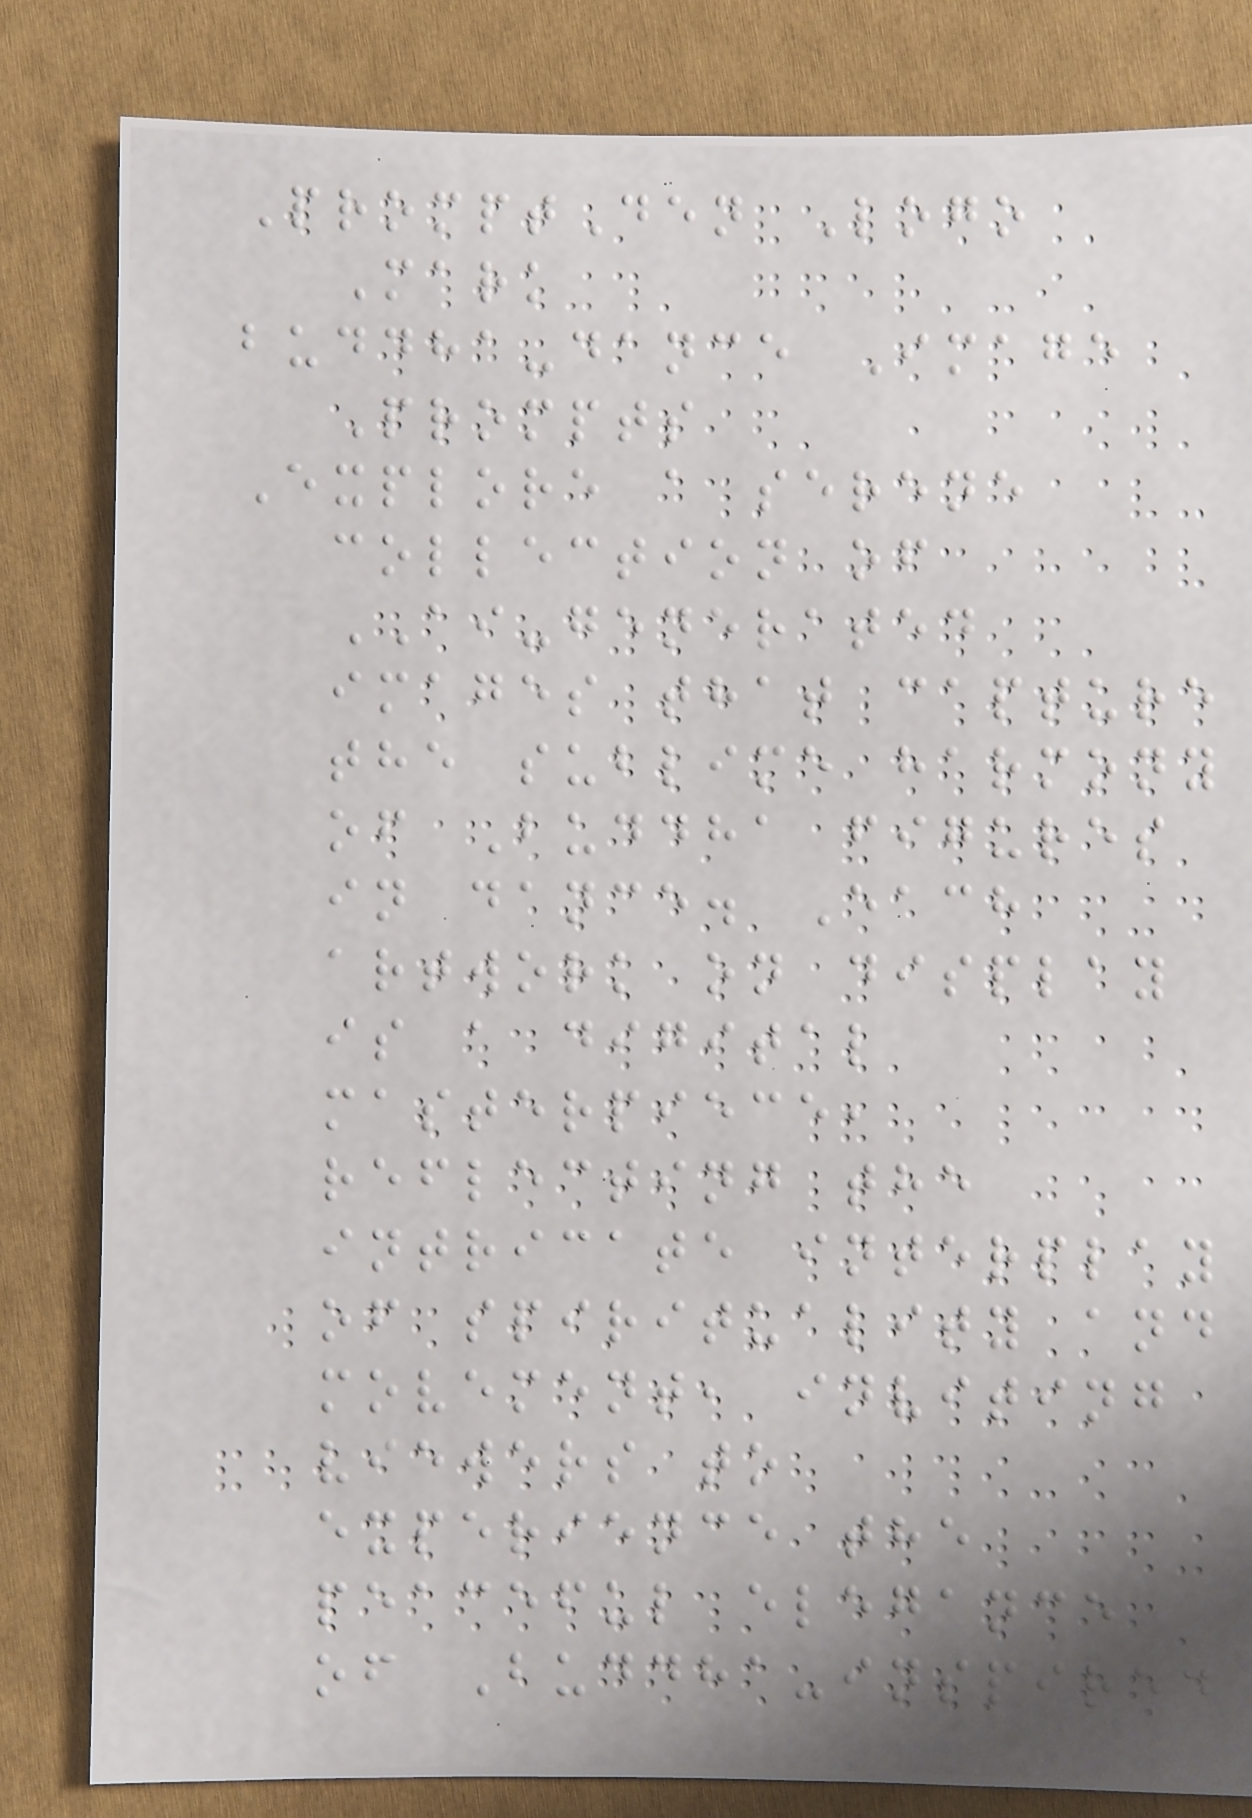PromptDen Logo
Mark
buddha-dance Image
Prompts
Explore a serene
collection of
AI-generated
images that capture
the sublime harmony
of Buddha figures
in dance. Each
artwork on display
is a digital
masterpiece,
reflecting the
intricate interplay
of spirituality and
movement, inviting
viewers to
experience the
peaceful elegance
of Buddha-inspired
